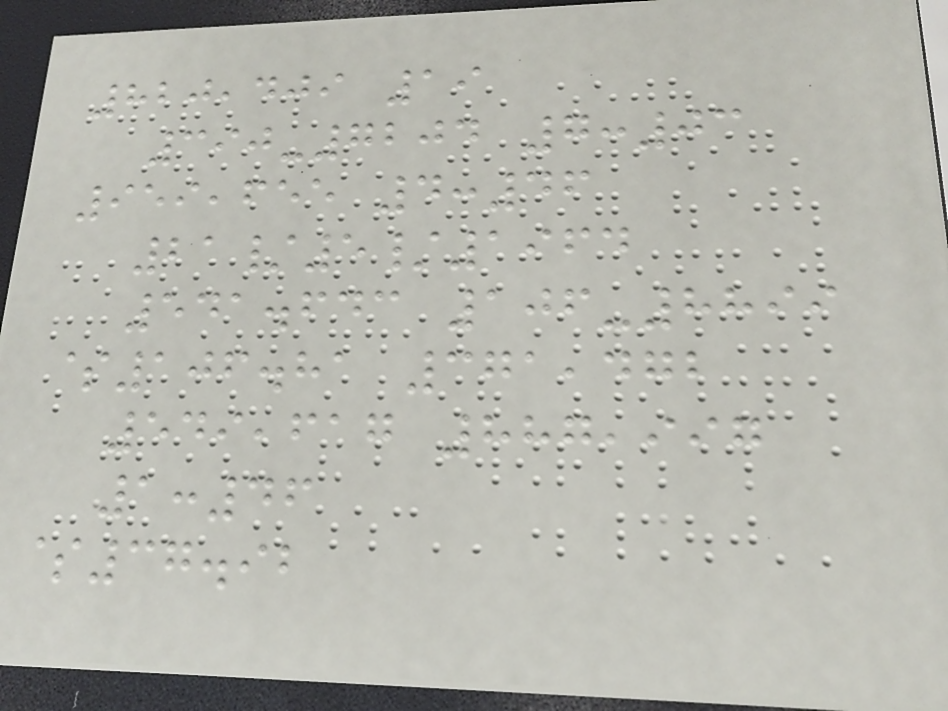820,409 19
390-7204 7:03
959,655 4:46
21/5/1964
541.643 106-8899
$106.81 371,472
549,617 887,997
1:46
$37.92
